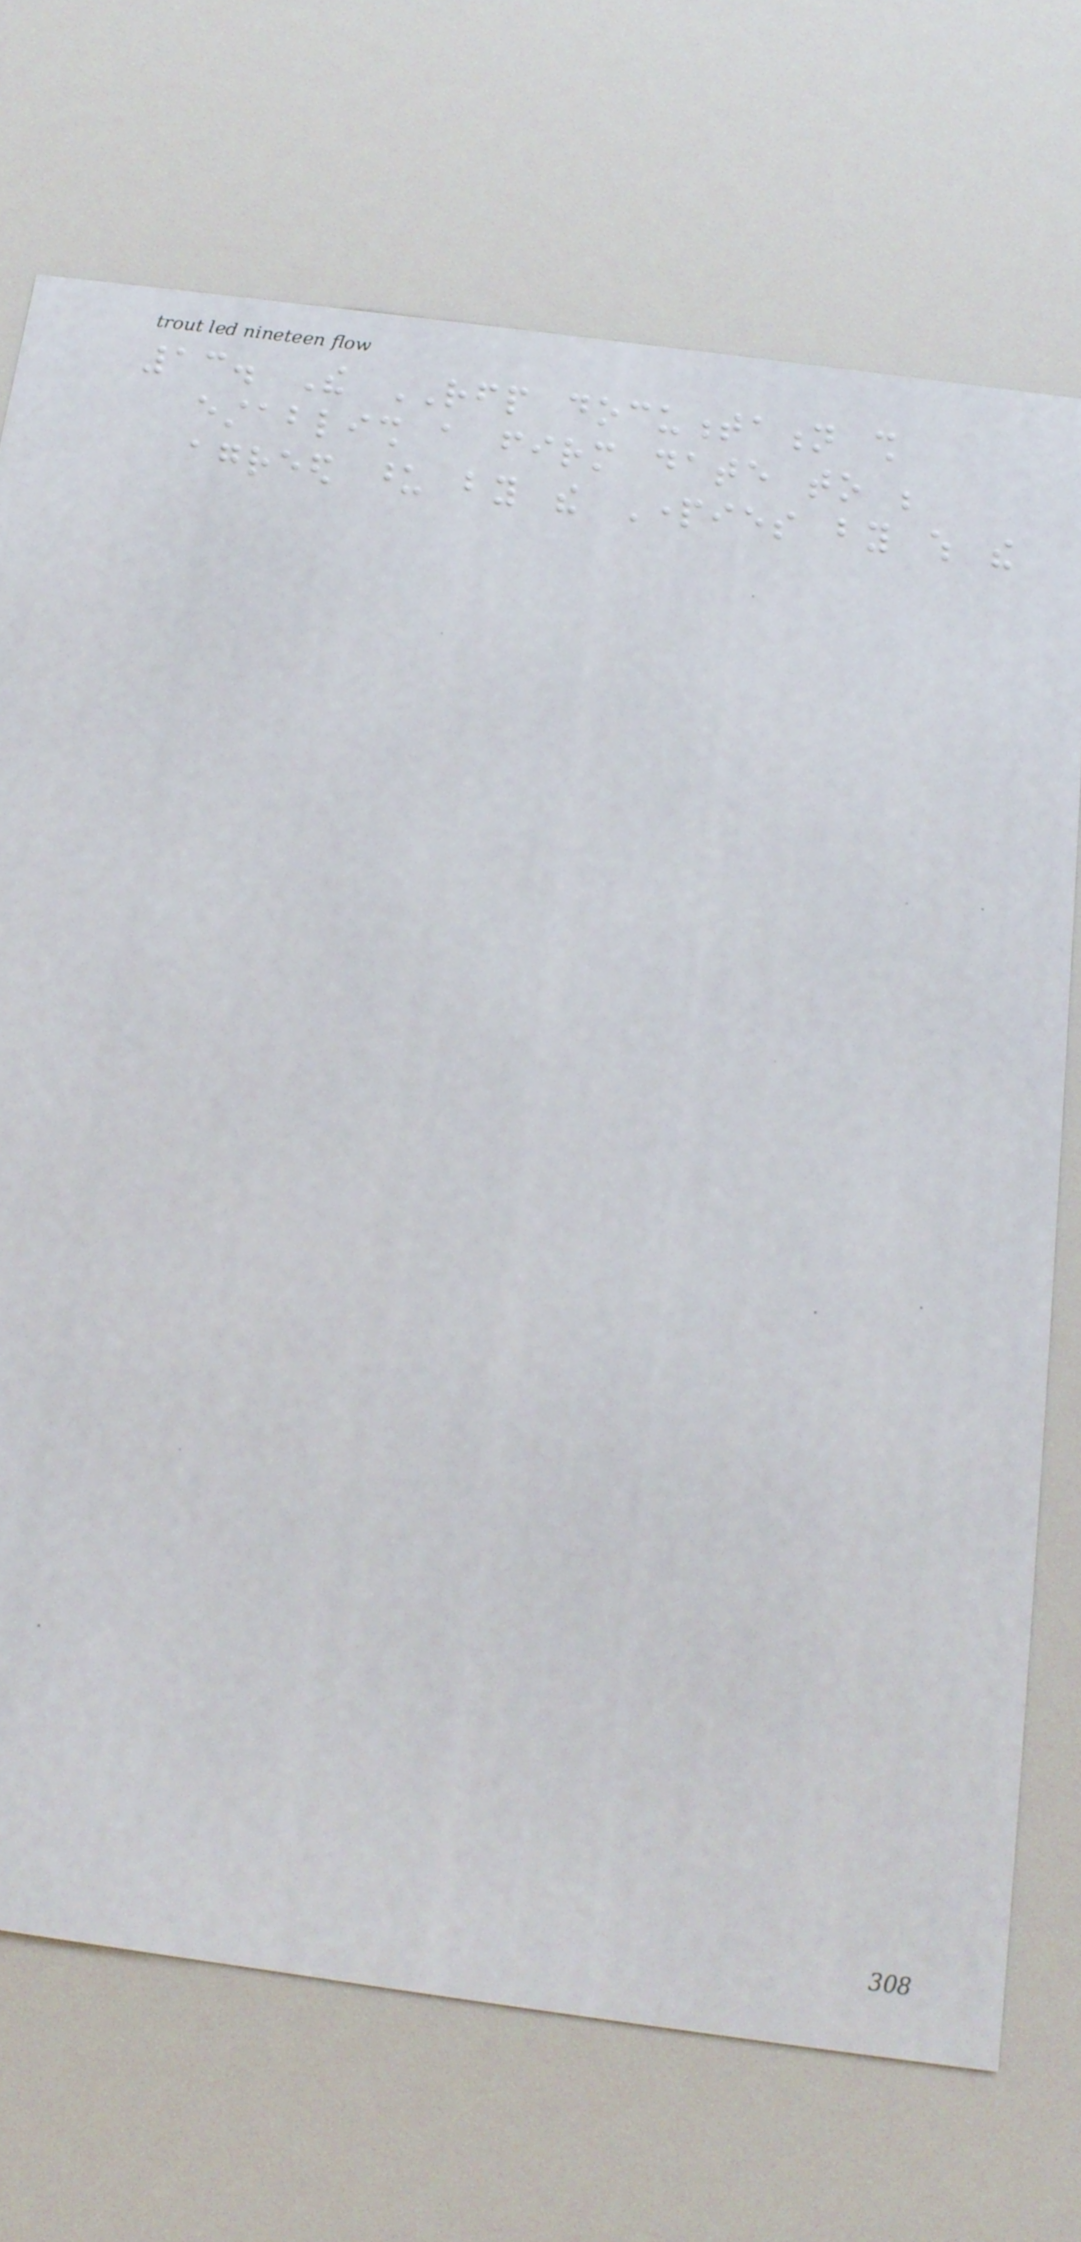13. The RFP documentation shall
establish a firm date to be
agreed upon by the Parties by which the
